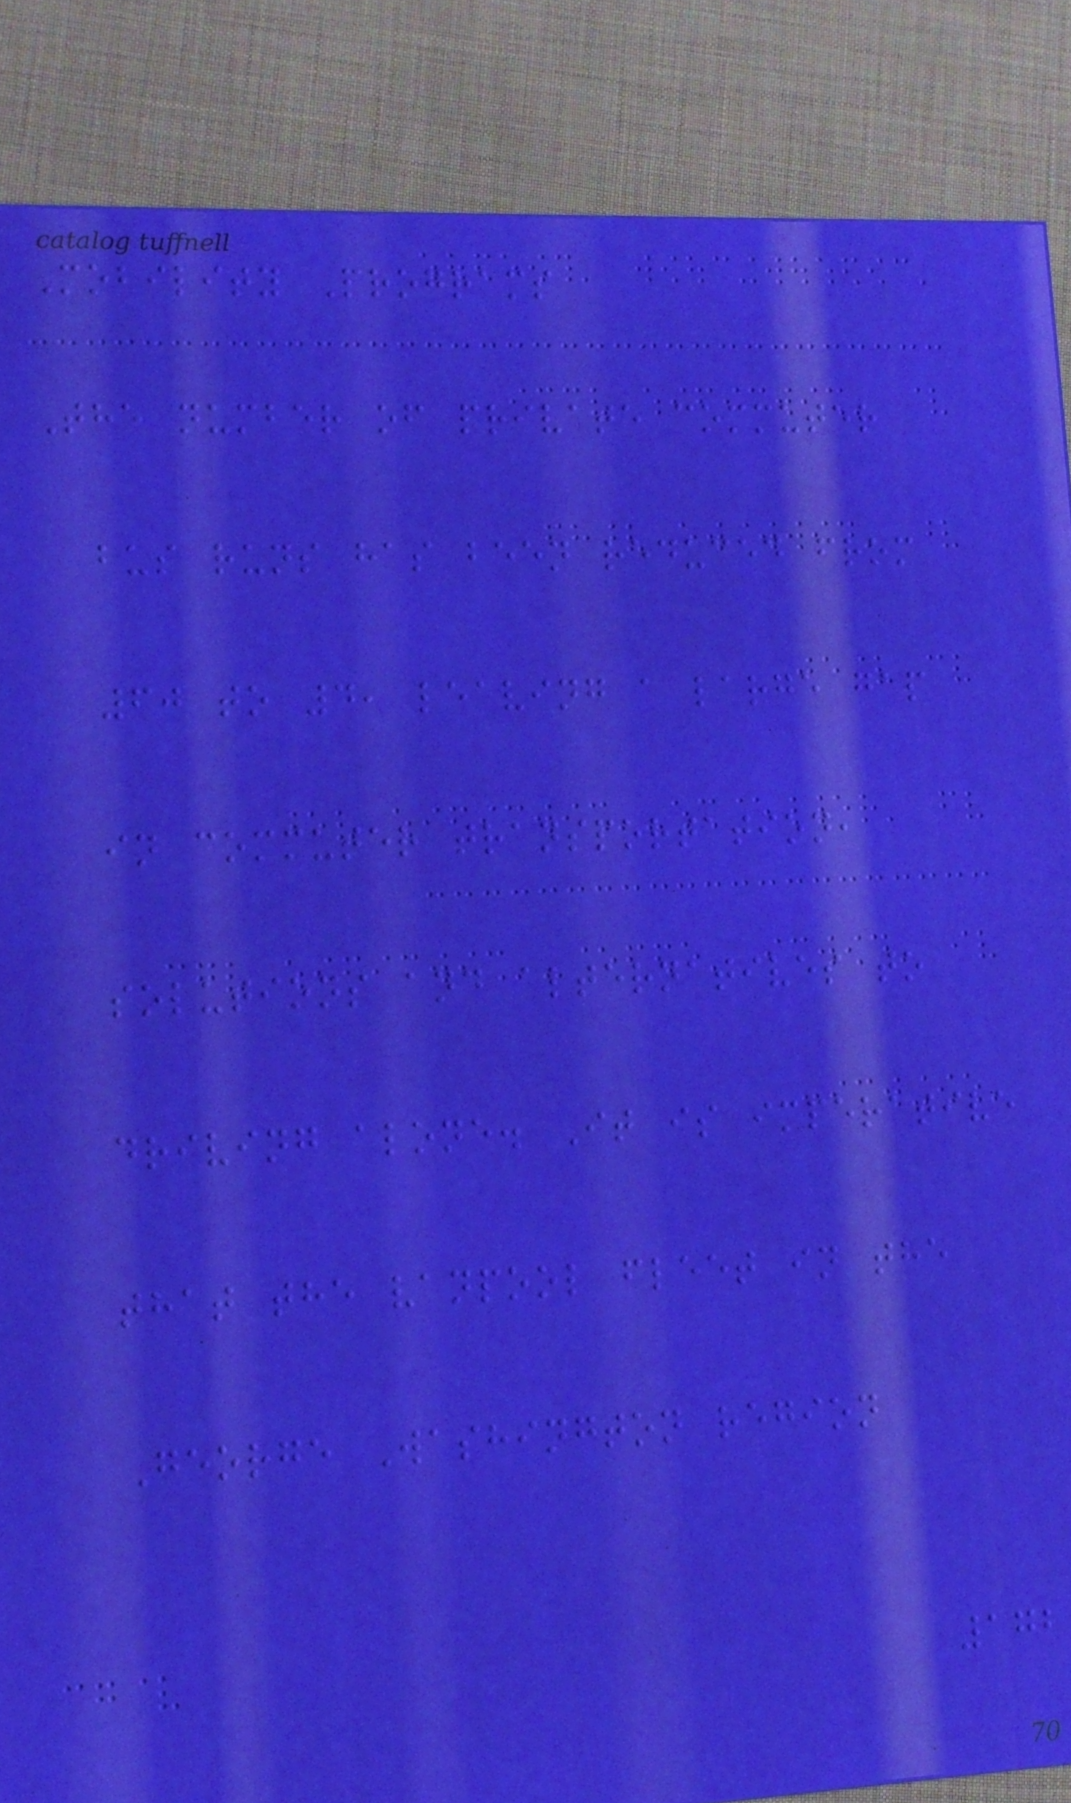Mobility Programs
The number of private commuter
bus runs has been reduced from
60 to 4, leaving a large gap
in commuter transportation,
solutions and alternatives to
driving alone. It is imperative
that the vanpool fleet in the
George Washington region
172
